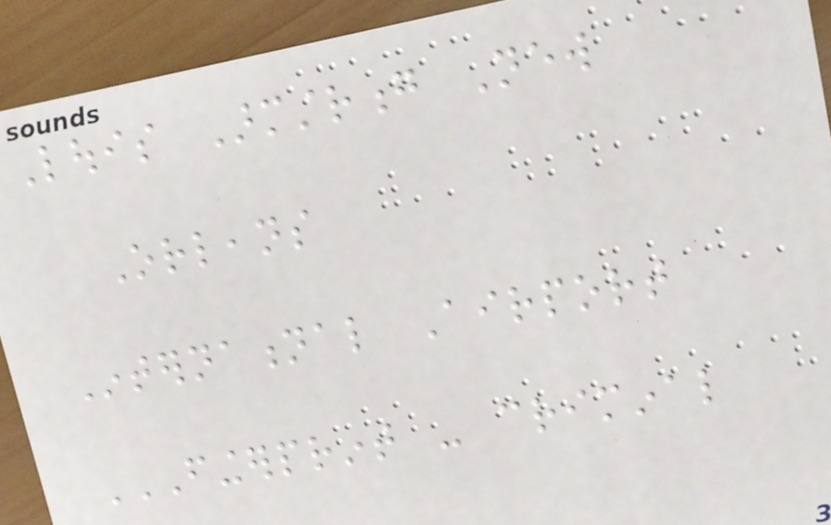Louis Armstrong New
Orleans
International Airport
FINGERPRINT - CRIMINAL
